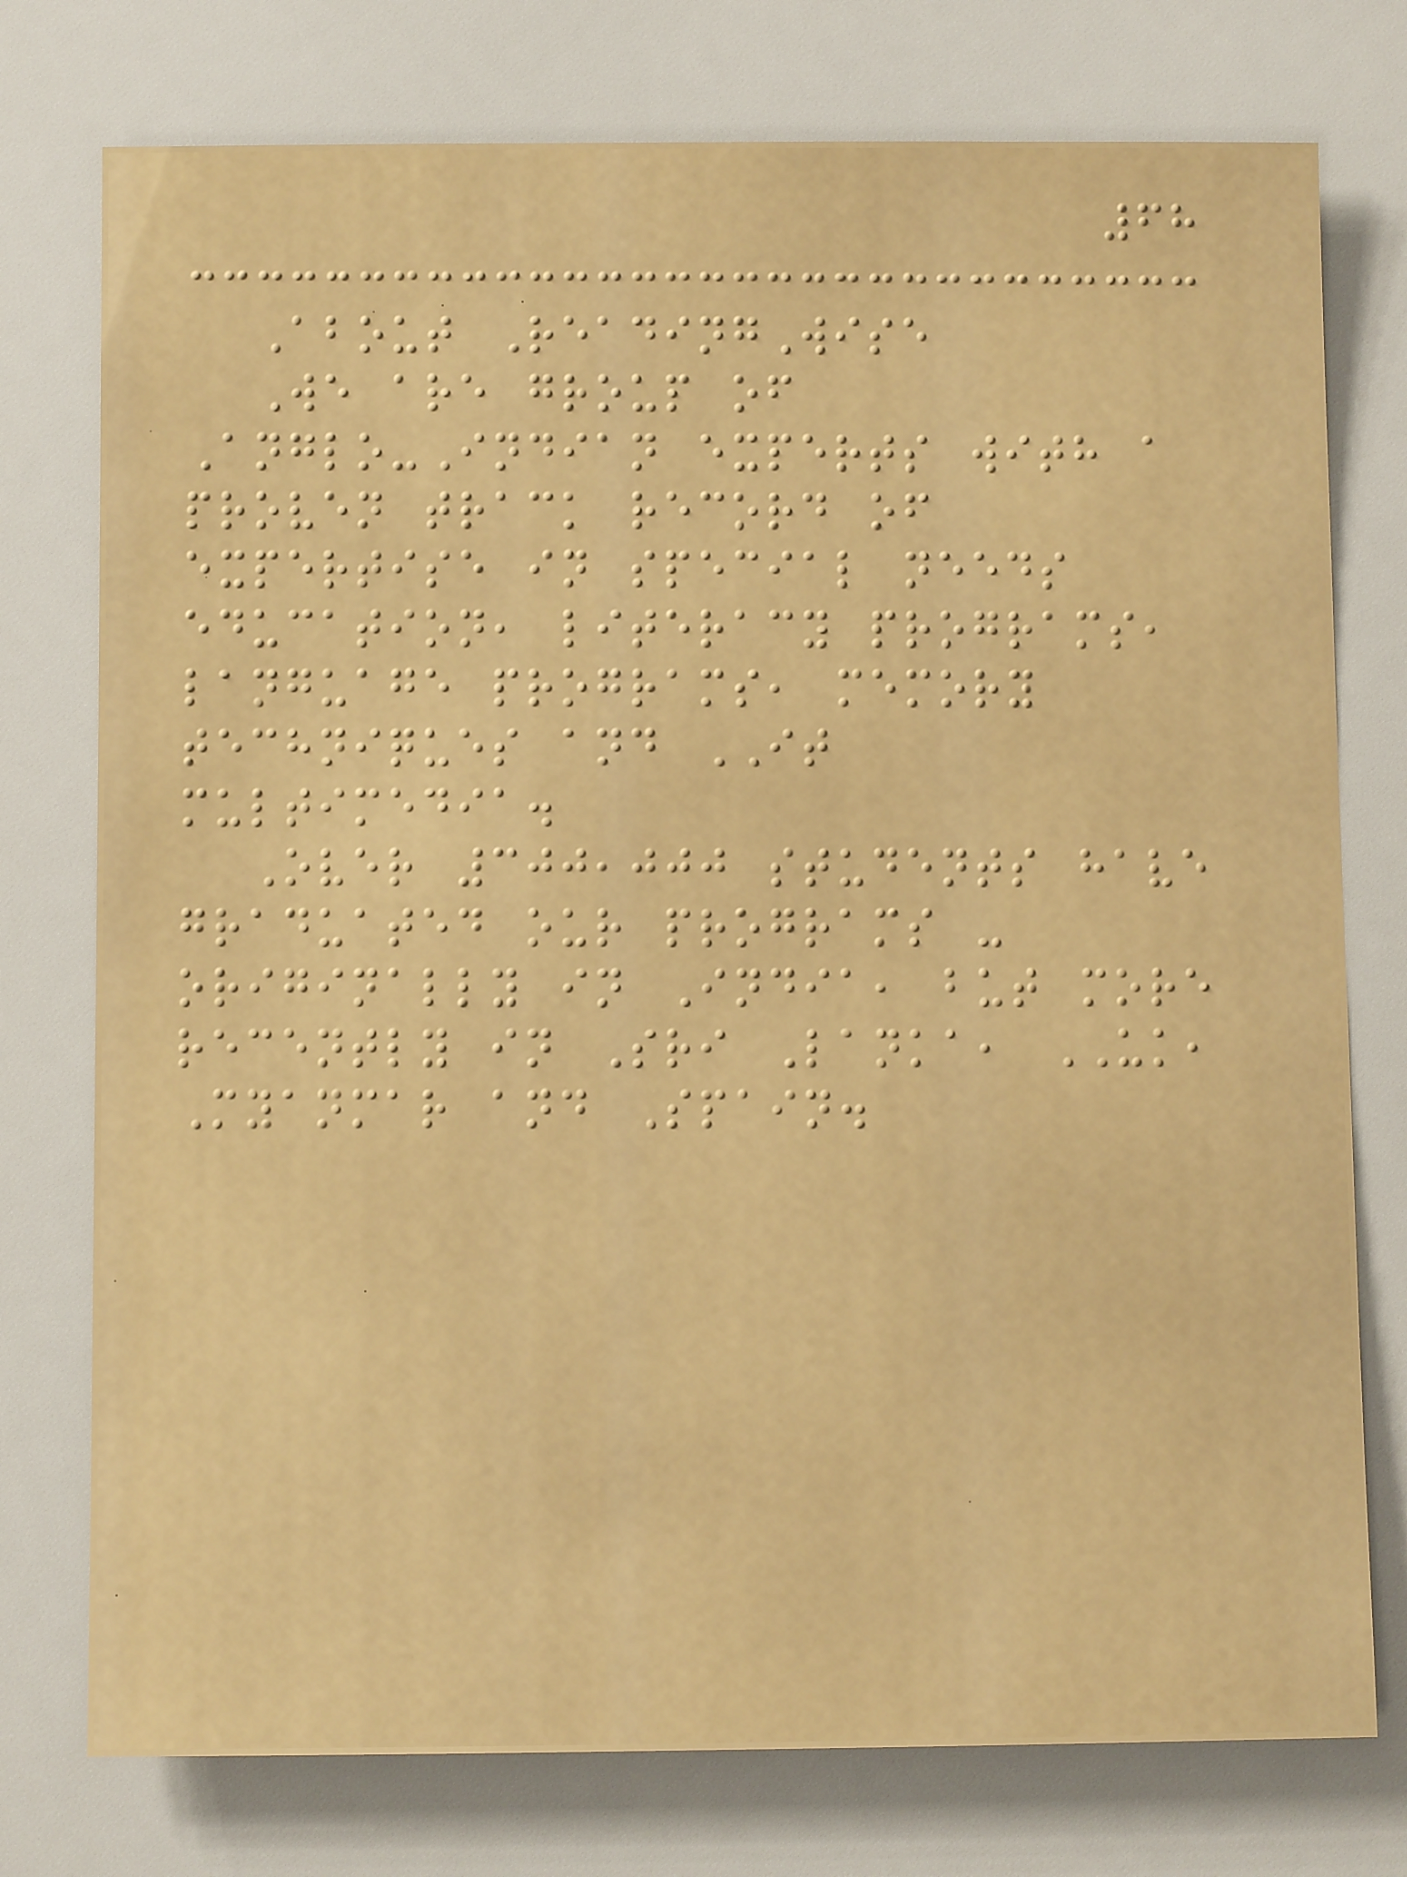68
About ReadingWise
We are group of
Anglo-Indian experts with a
proven track record of
expertise in special needs
education, literacy programs,
language programs, memory
techniques and IT
multimedia.
Over 300,000 students have
graduated our programs -
originally in India, but more
recently in Sri Lanka, UK,
Myanmar and Spain.
